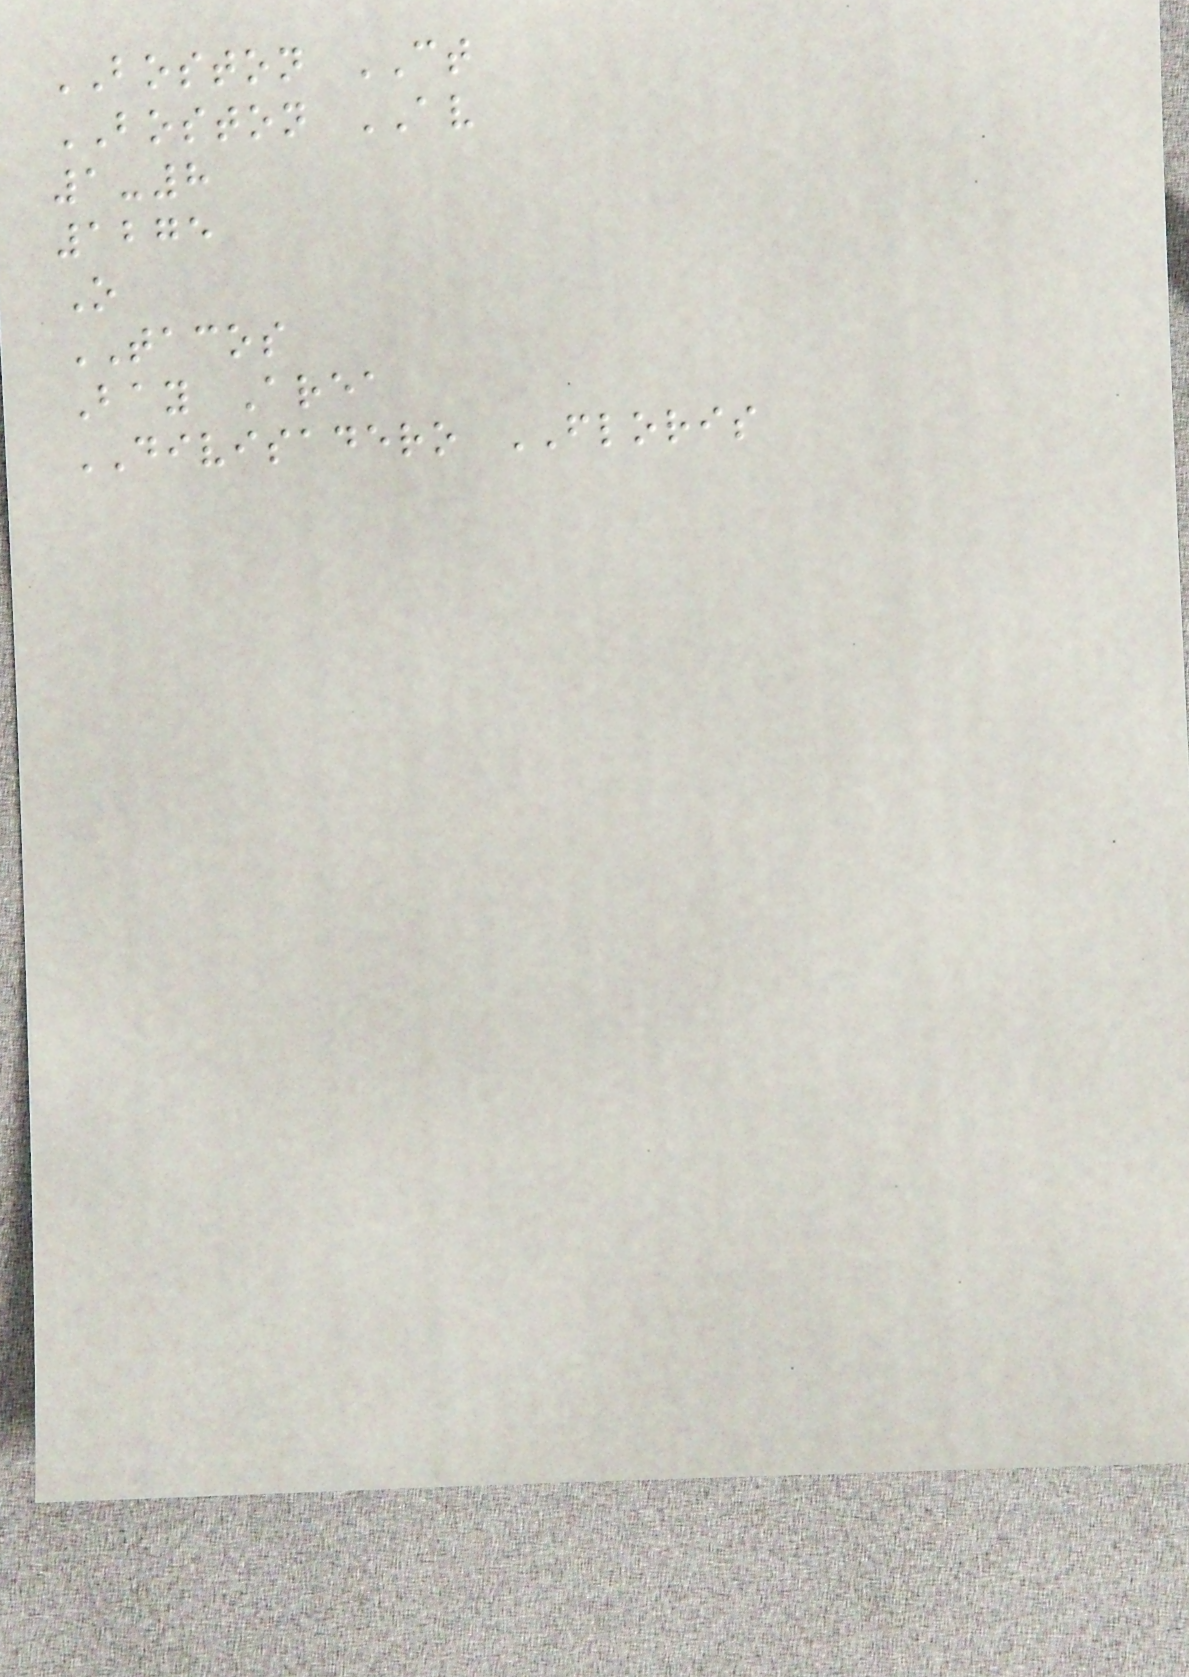BOSTON CT
BOSTON AV
1-8
1275
O
TACOS
Bay Area
DIVISADERO FLORIS
